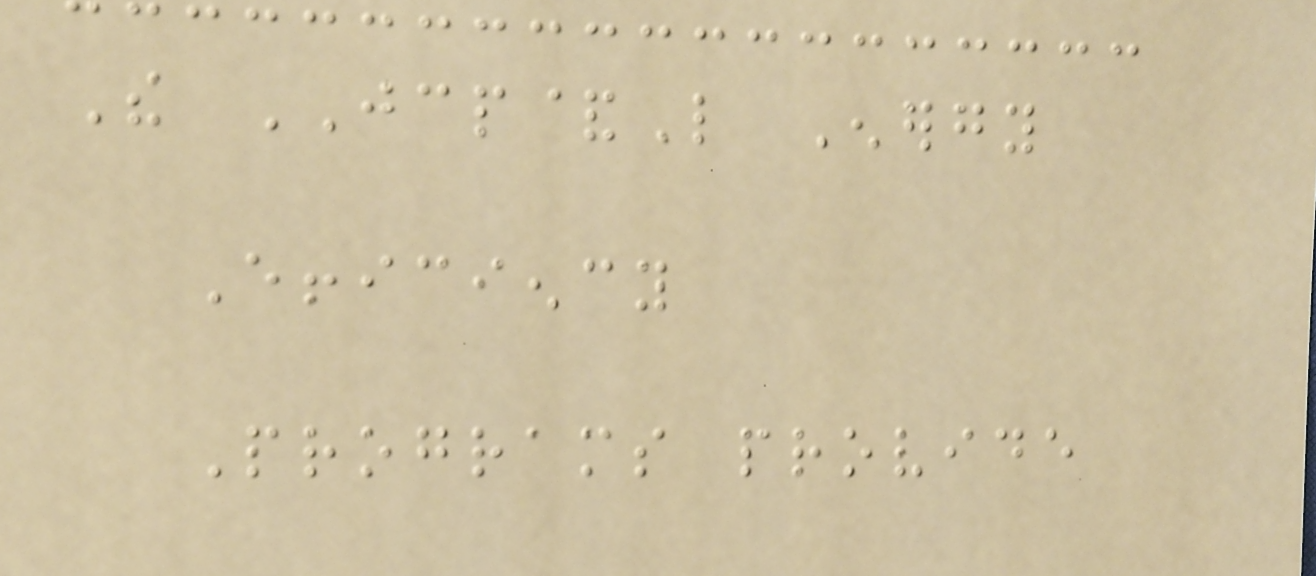The JCP&L Energy
Efficiency
Programs provide
